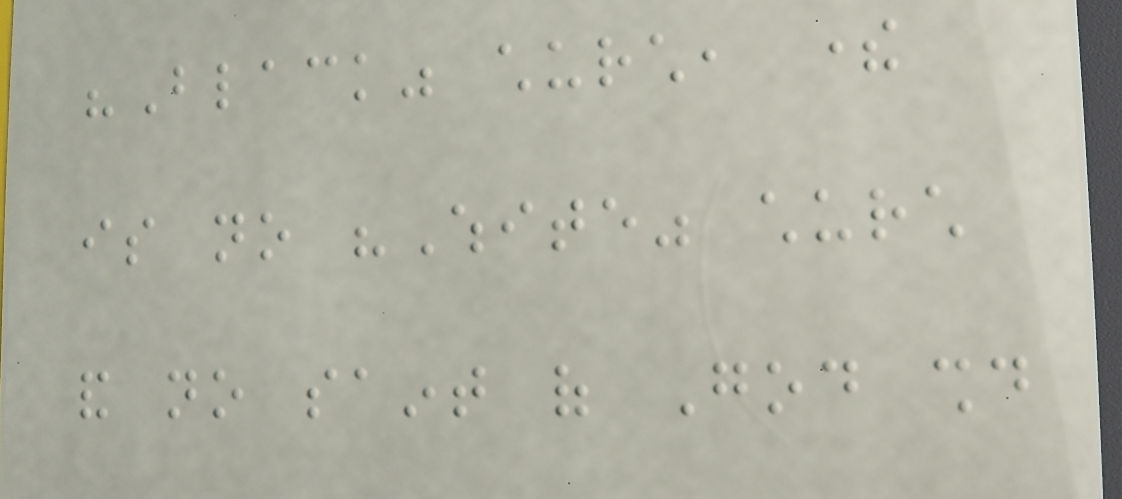"Black" church, there
is no "White" church
and no saint of God should
